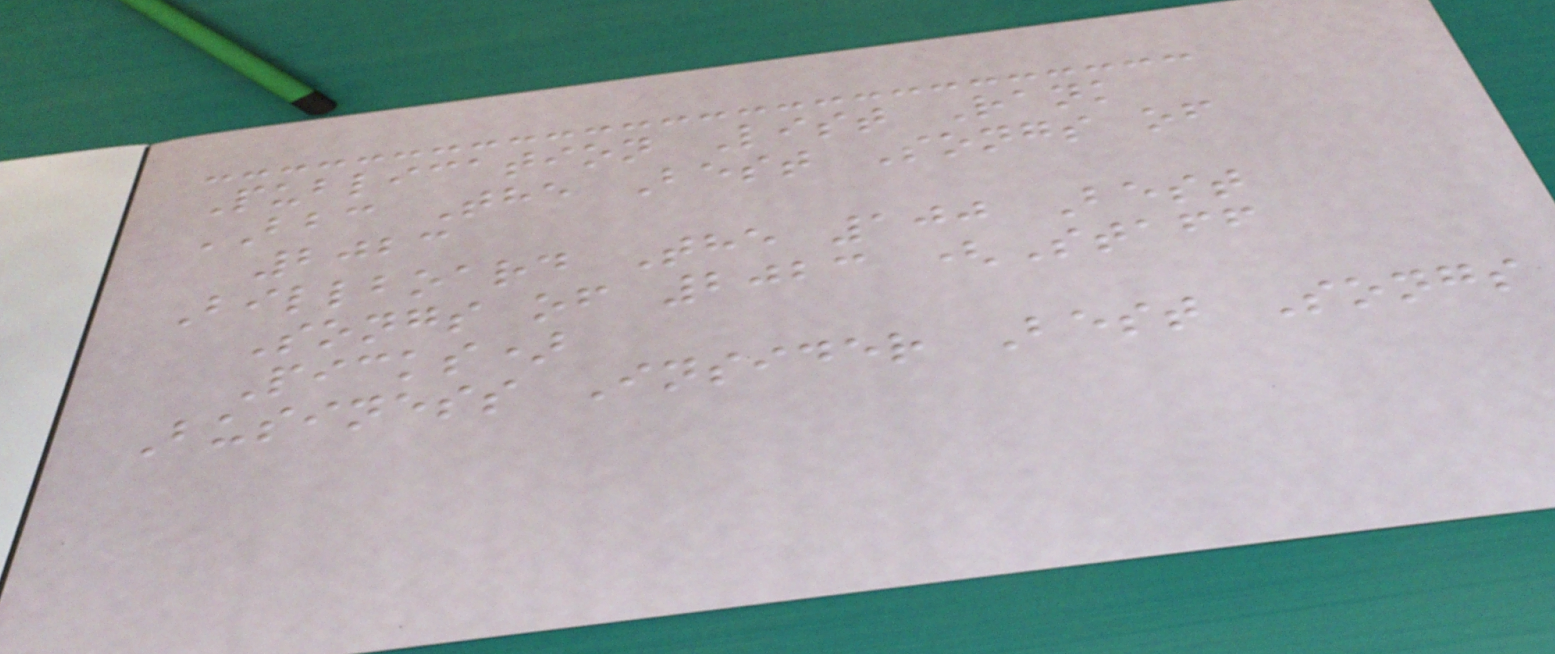Publication List Rank
BBC The Best Songs of
2023
Billboard The 100 Best
Songs of 2023 (Staff
Picks)
Business Insider Best Songs
